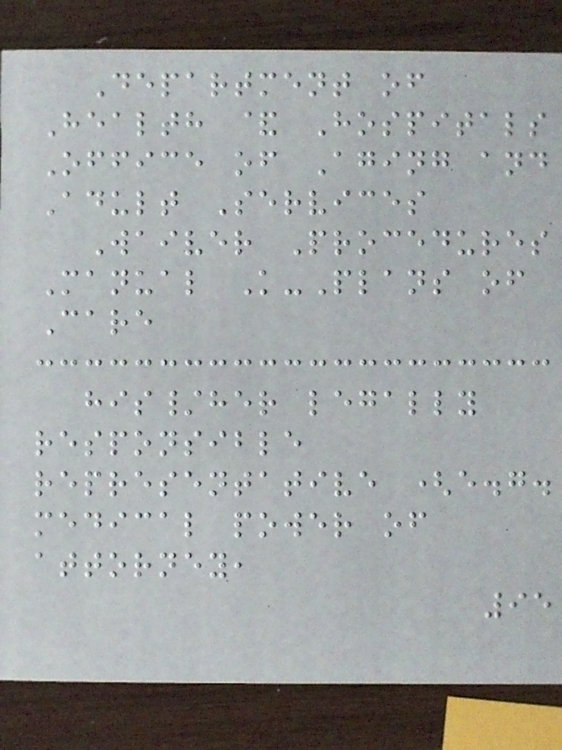Department of
Health & Hospitals
Office of Aging and
Adult Services
Waiver Procedures
Manual K-Plans of
Care
his/her legally
responsible
representative (e.g.
medical power of
attorney,
95
